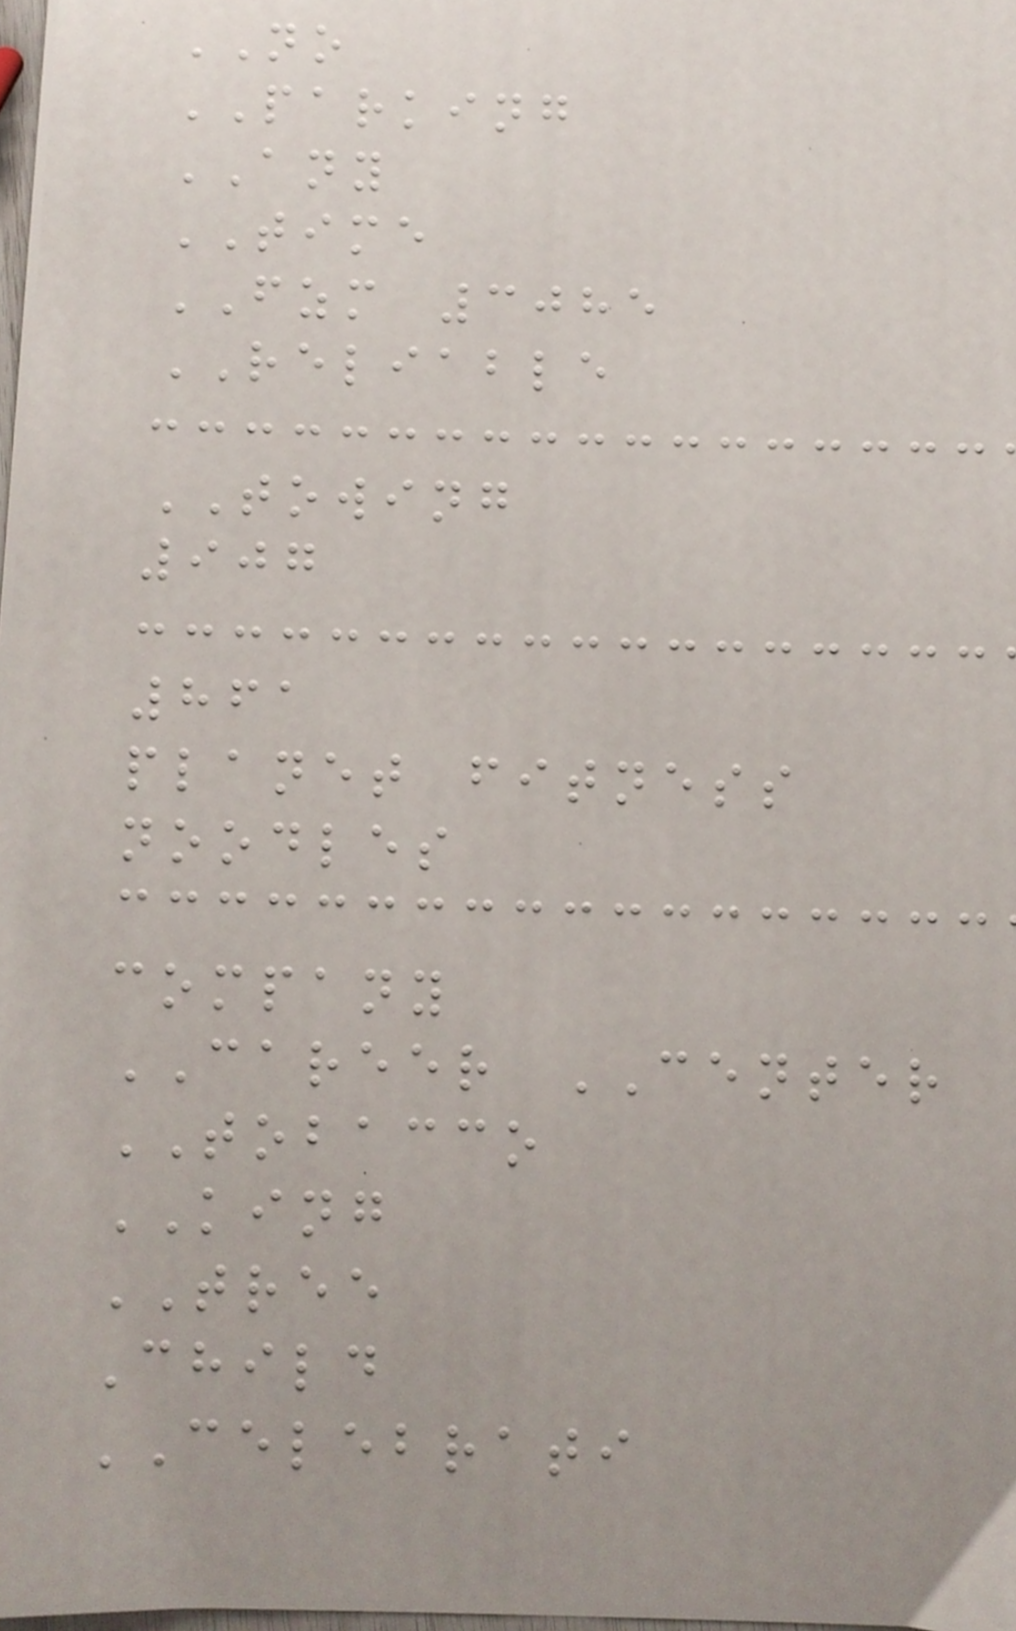NO
PARKING
ANY
TIME
FZM 3085
RELIABLE
TOWING
907
861
planet fitness
noodles
company
CAREER CENTER
TOBACCO
KING
TREE
Child
CELEBRATI
